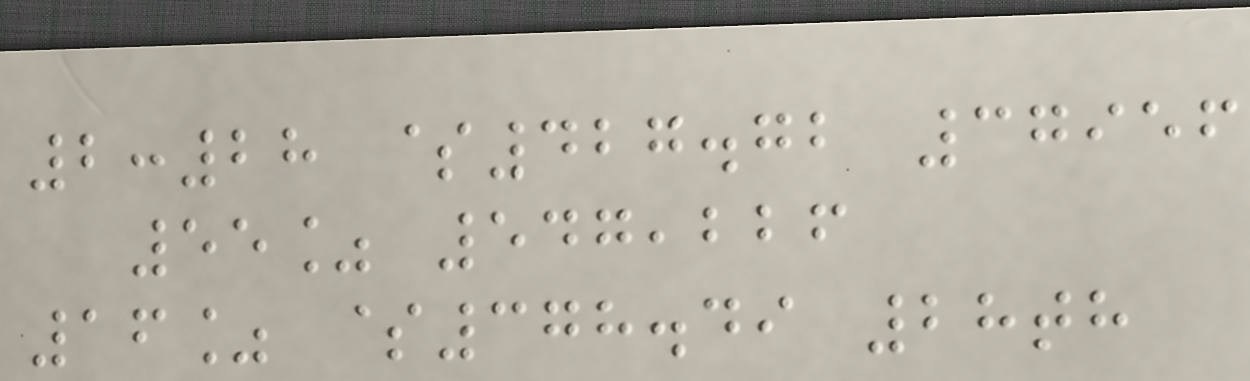2:28 $427.72 37956
55% 547,226
16% $378.49 28th
